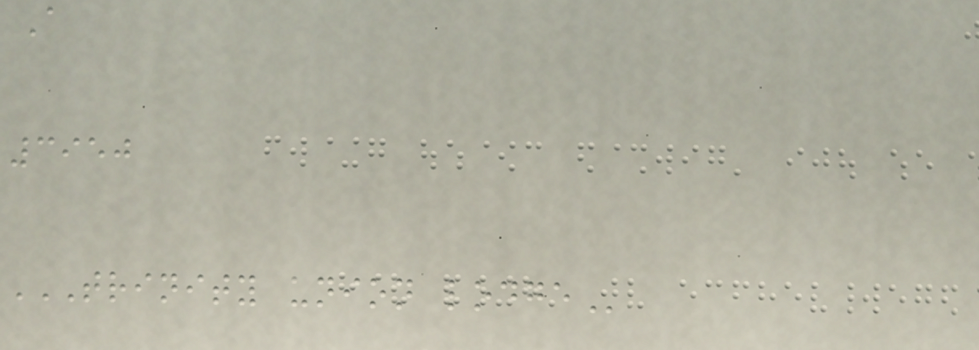A
3950
TRINITY UNION LODGE
